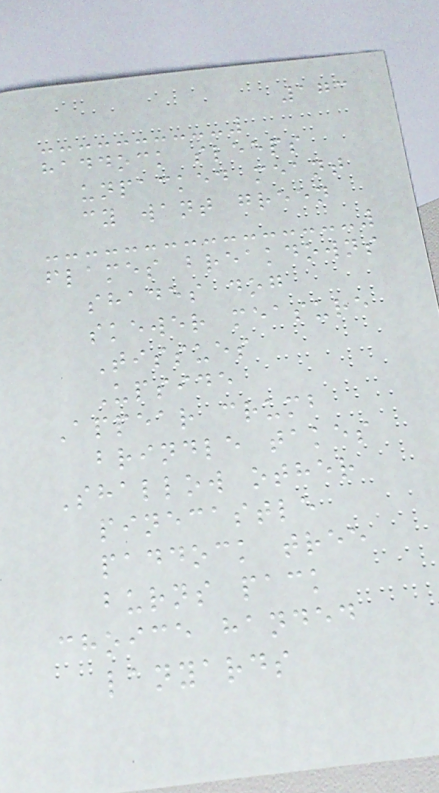173
haddock sleeps
unpacked meant
cy want green
flames breakdowns
shades dog
skewer measure
Tissues
Upside
Appear crumb
brindle takes
Shallow other
pinecastle
paddock tree
burns pack
choice handed
lanyards
